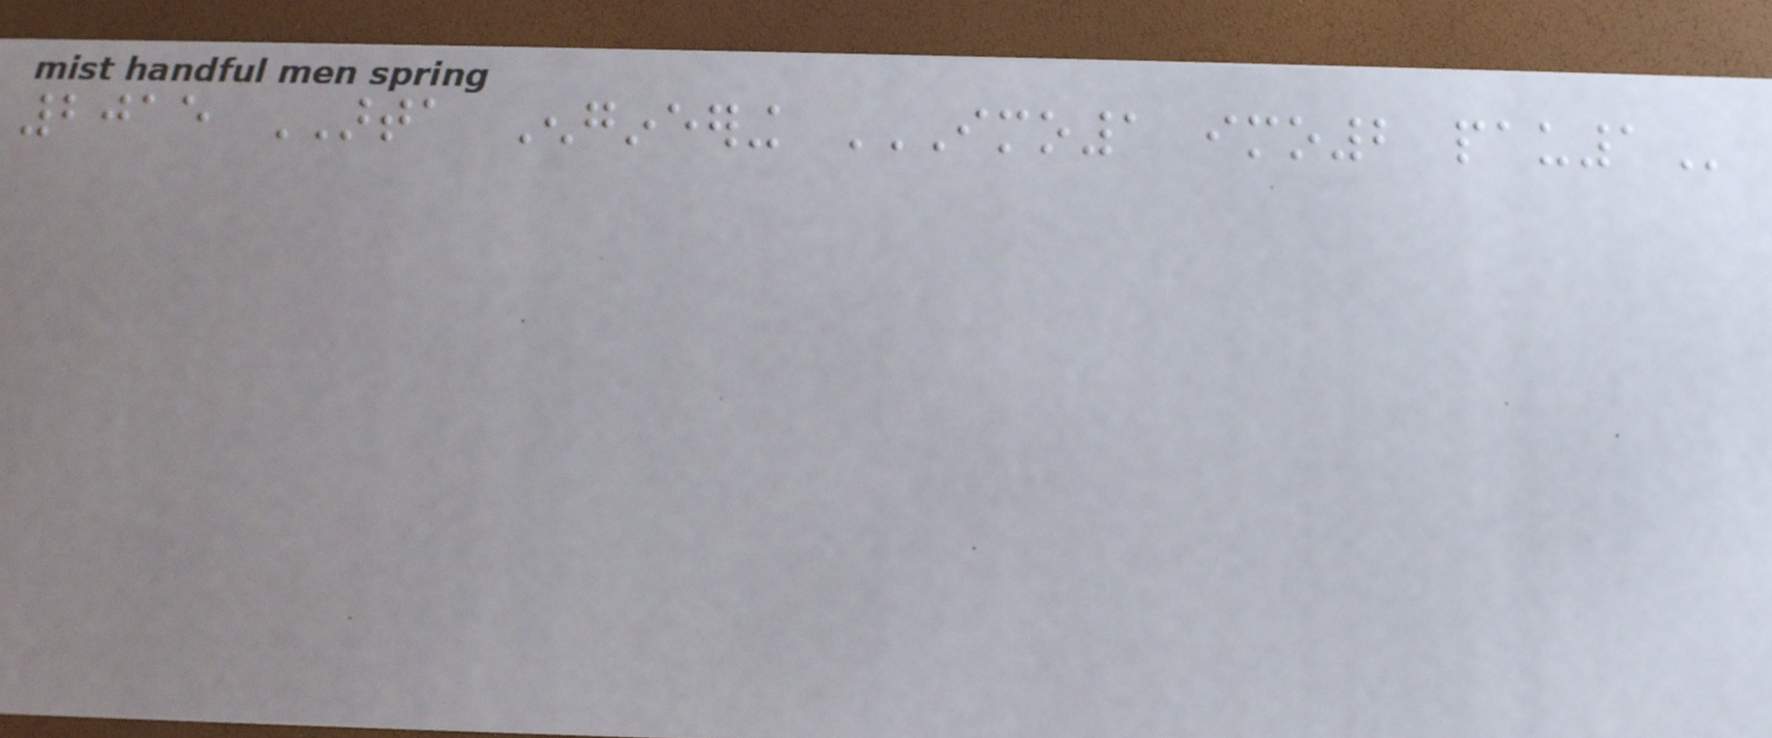2015 ARTA Engineering IMO1 IMO2 PAU1
